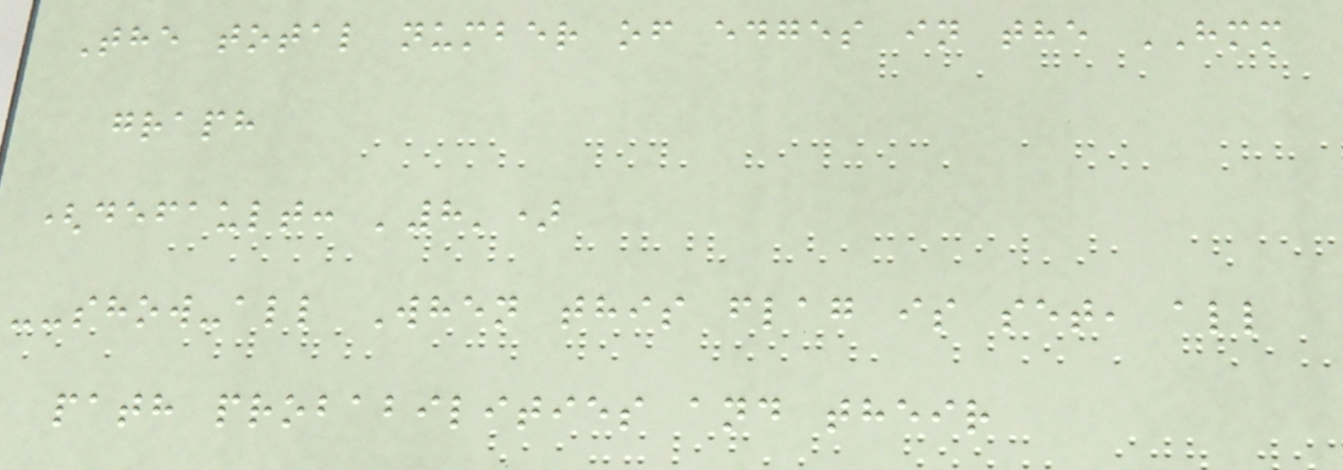The total number of edges in the HMM
graph
(default: '8')
--show-all When this flag is set, all
path probabilities and their
